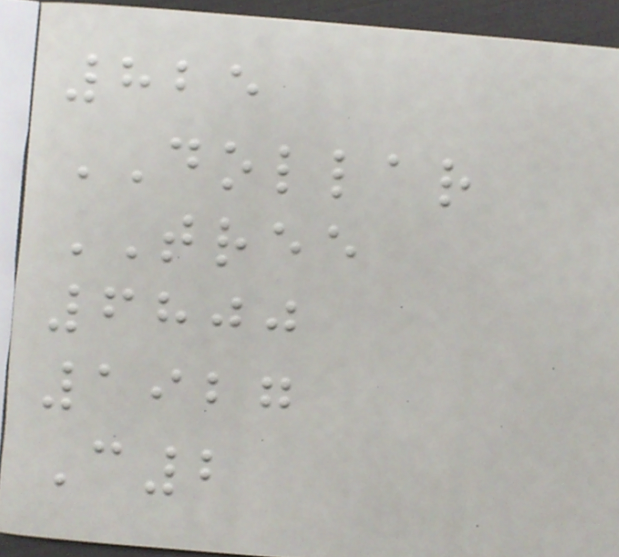825
DOLLAR
TREE
6800
1927
C2
